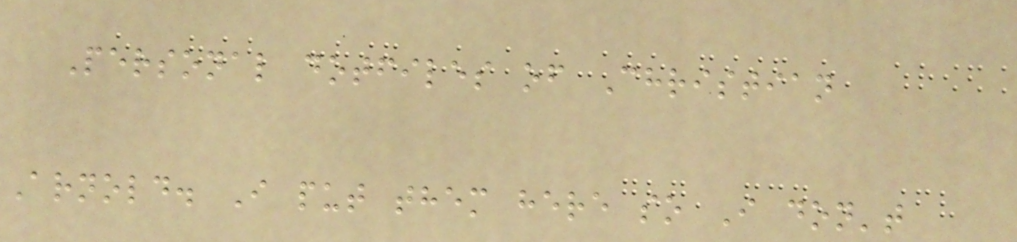Personal dotfiles of Christian
Arnold. I put them here so I don't
